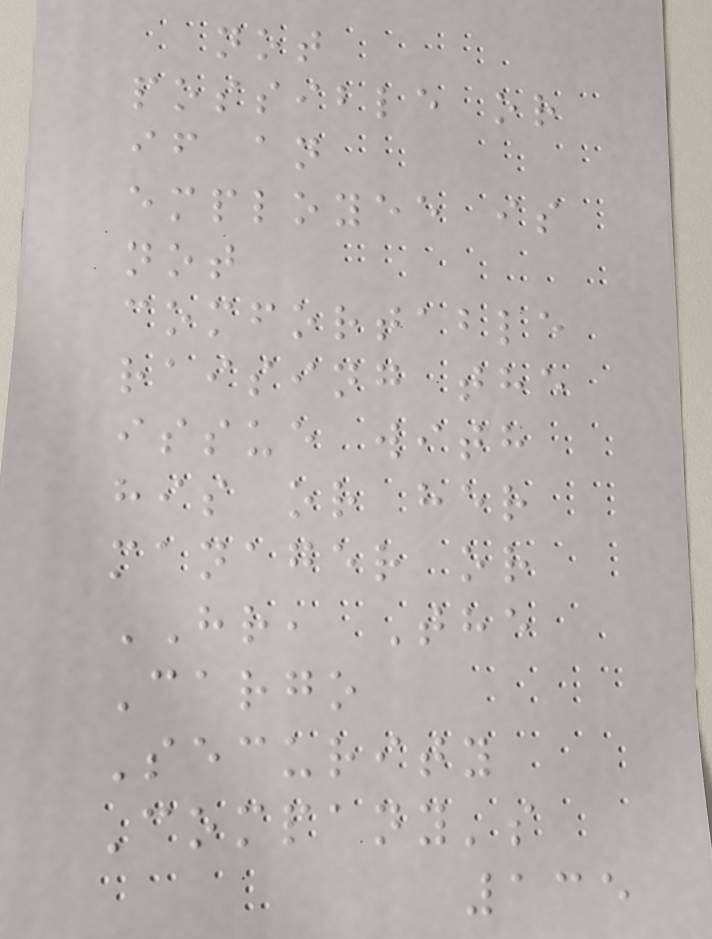not
possible or
if an
employee is
not
comfortable
raising the
issue with
his or her
manager or
HR, The
Cargo
Security
Company's
135
